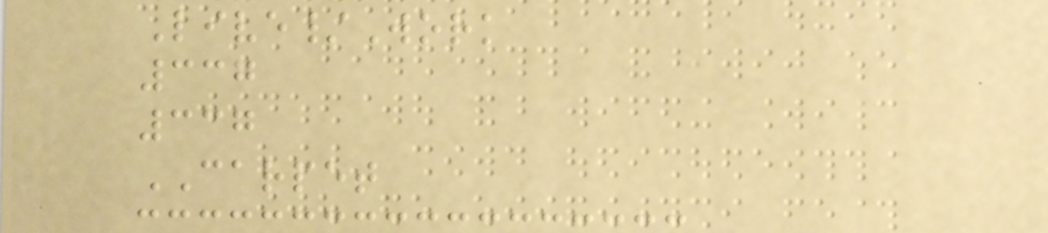Live/Work
337
337
CARPET
